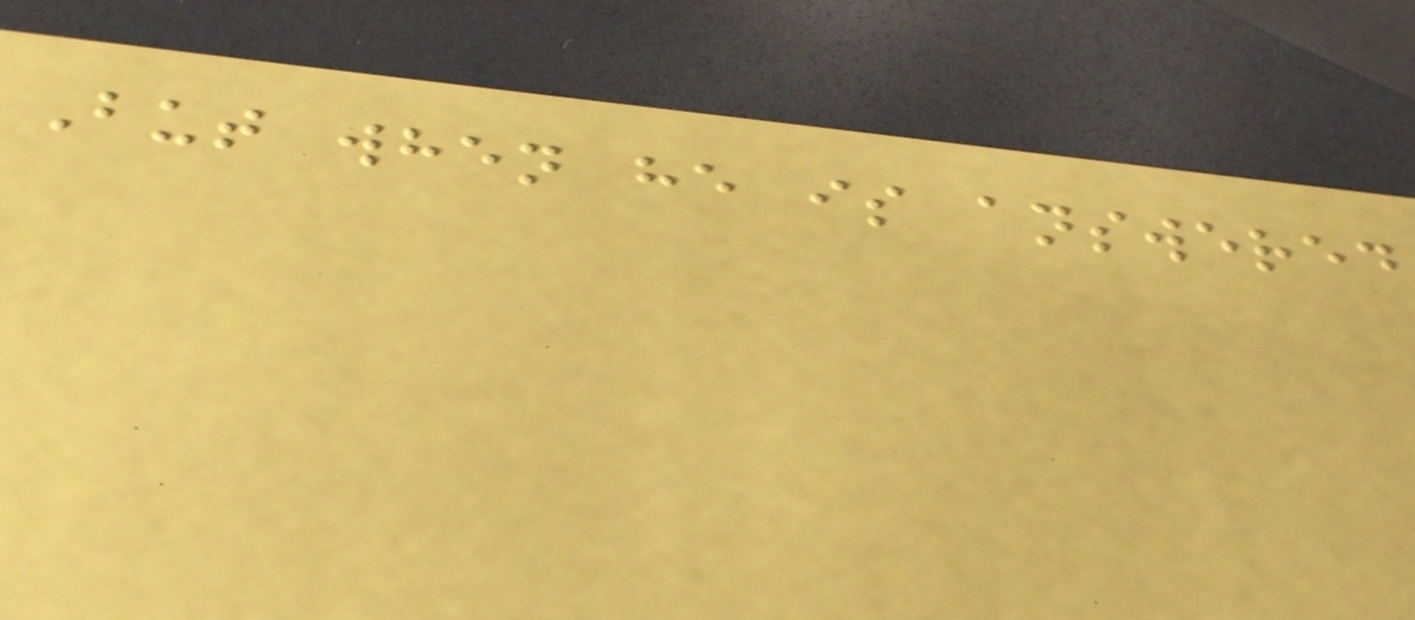But when he is answered
